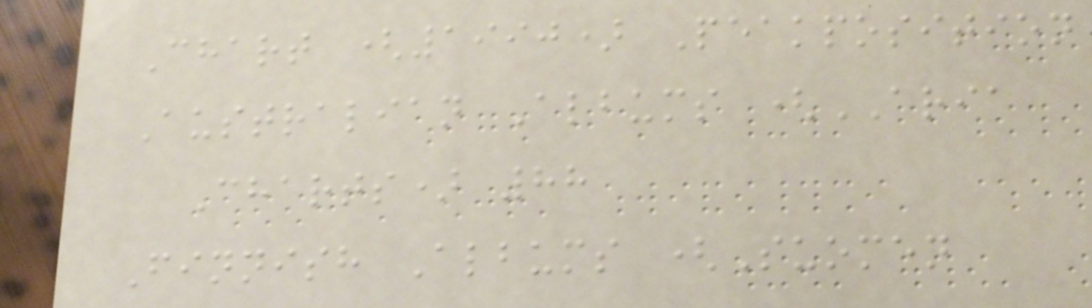Chart (1990) Peakposition
Australian Albums (ARIA
Charts) 88
Finnish Albums (Suomen
